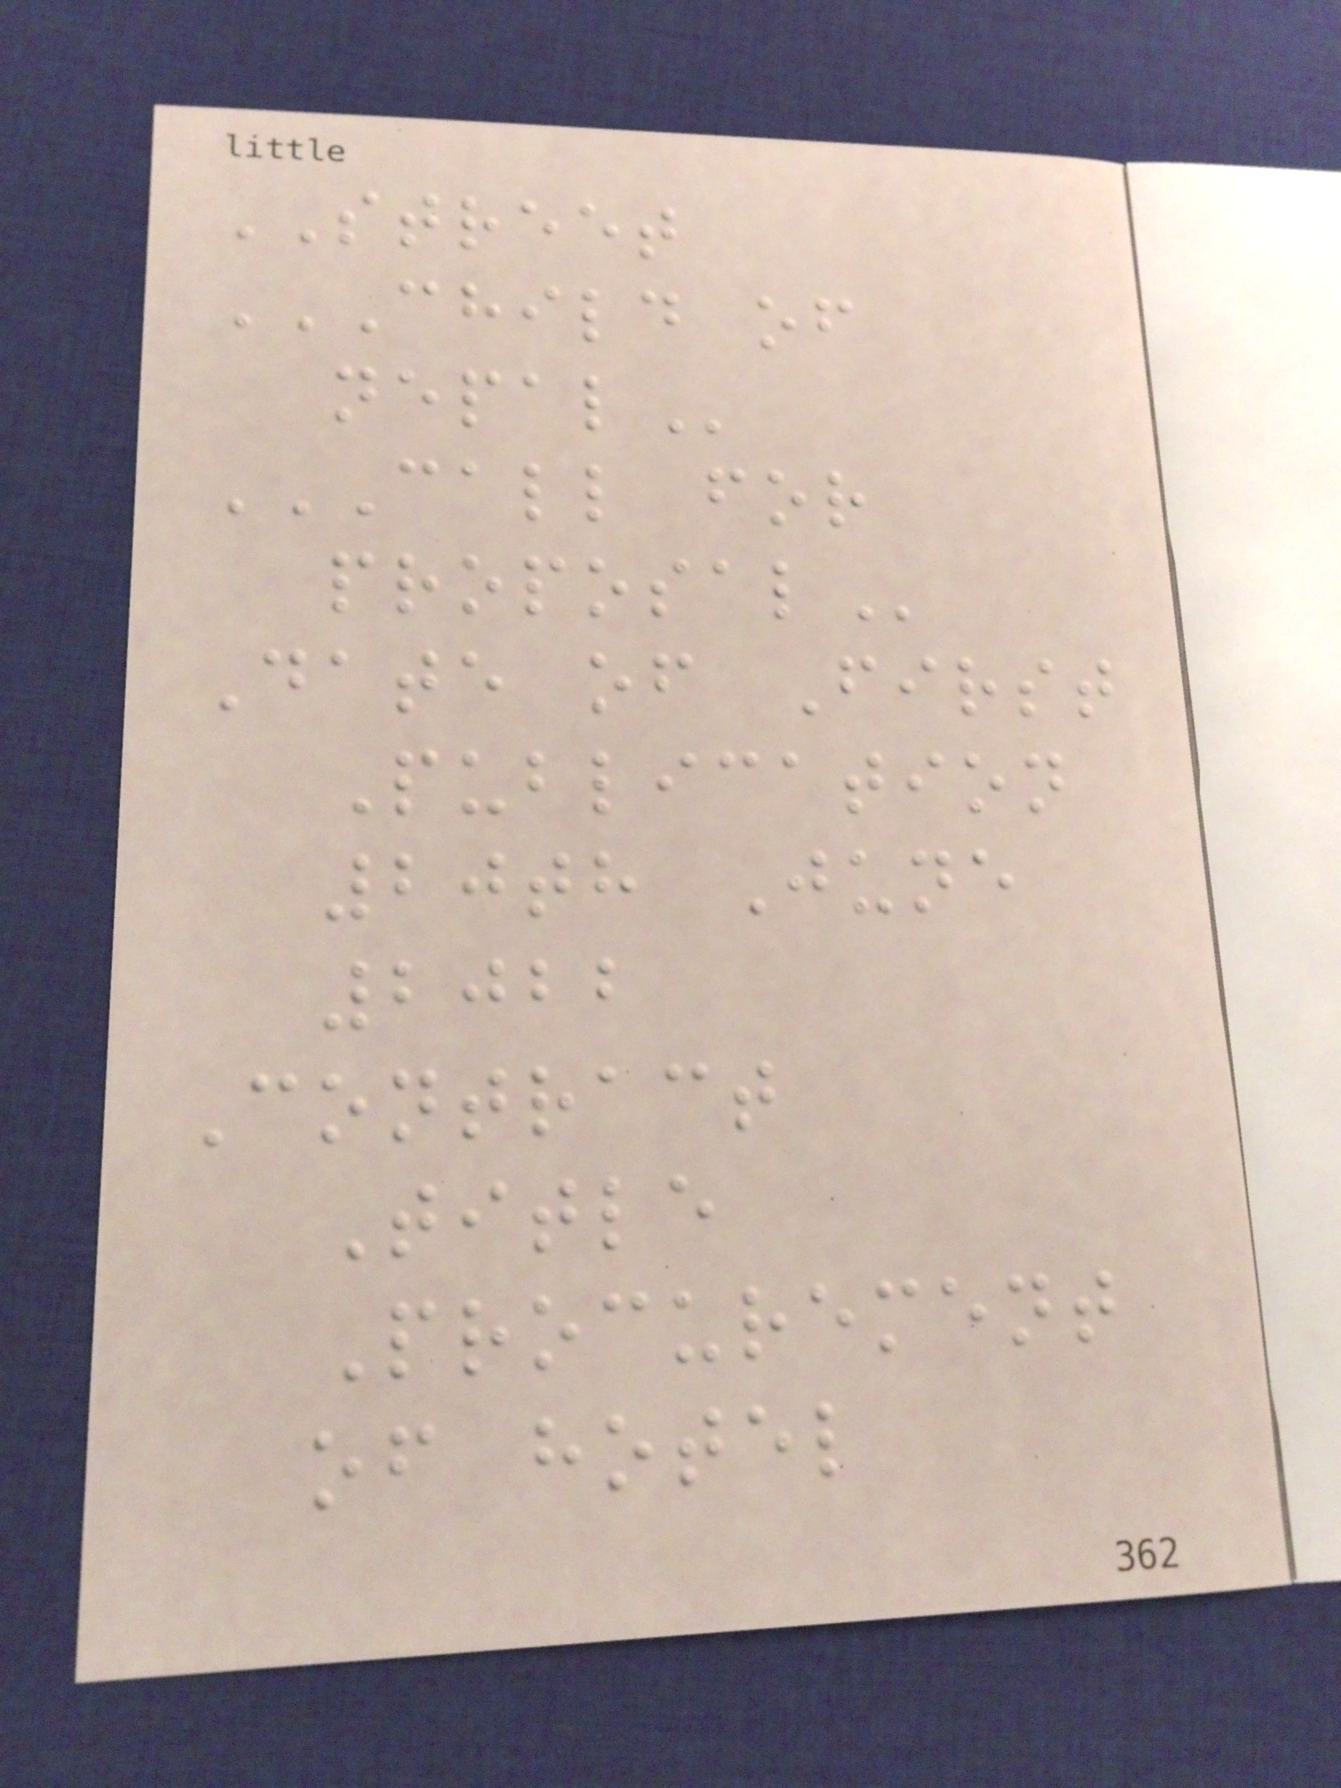STREET
CHILD OF
NEPAL
CALL FOR
PROPOSAL
Date of First
Publication
20th June
2022
Contract
Title
Procurement
of hotel
